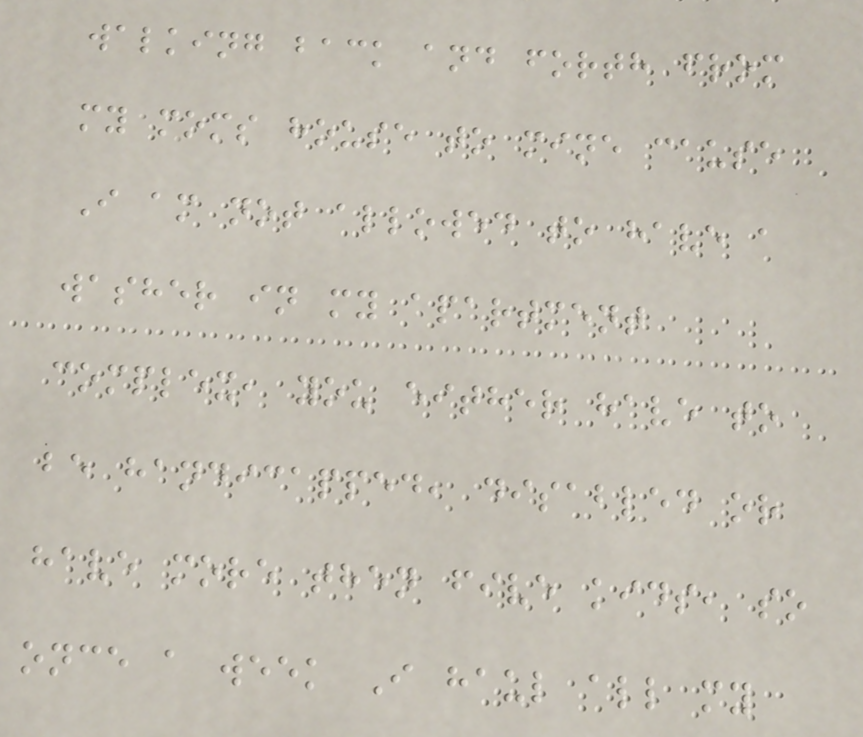walking back and forth from
my moms house to mine cause
I am not allowed to have a
washer in my apartment
complex, you either have to
be handicapped, disabled or
have more then five kids, so
once a week I haul all my
